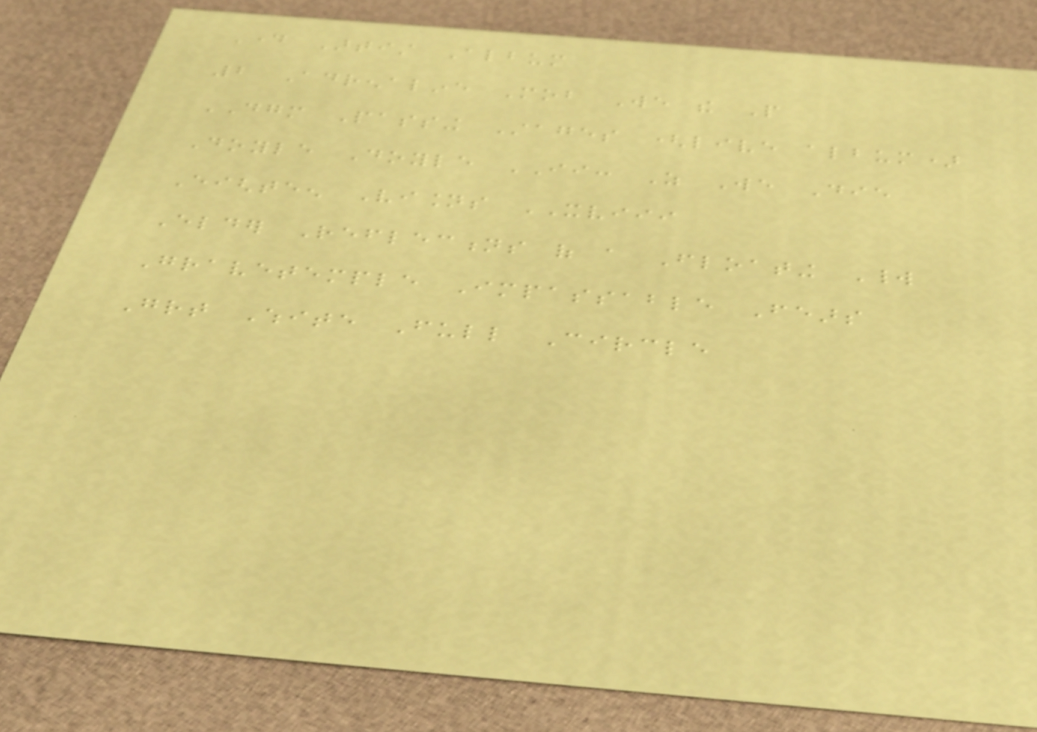Day Artist Album
2 Adrenaline Mob We the People
DGM Passing Stages (live album)
Doyle Doyle II: As We Die
Eighteen Visions XVIII
Elder Reflections of a Floating World
Gravetemple Impassable Fears
Great White Full Circle
